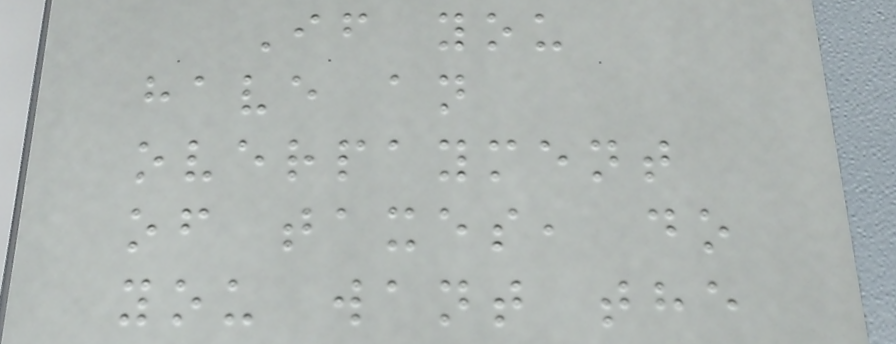If you
have an
overpayment
of taxes, do
you want the
